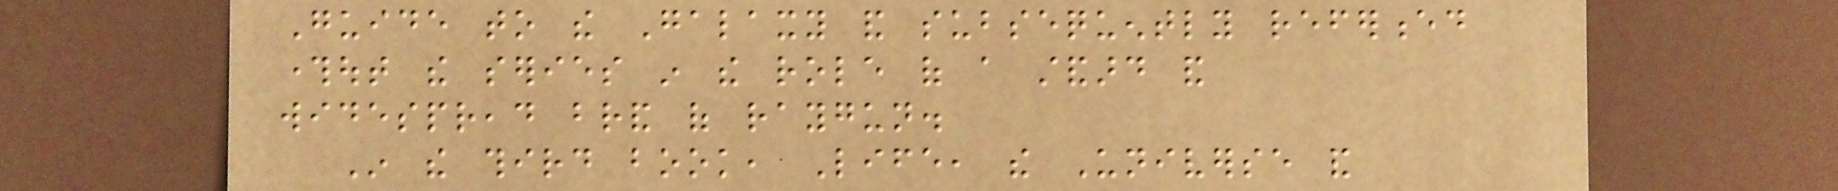Guide to the Galaxy and subsequently referenced
throughout the series in the role of a standard and
widespread brand of raygun.
In the third book, Life, the Universe and
